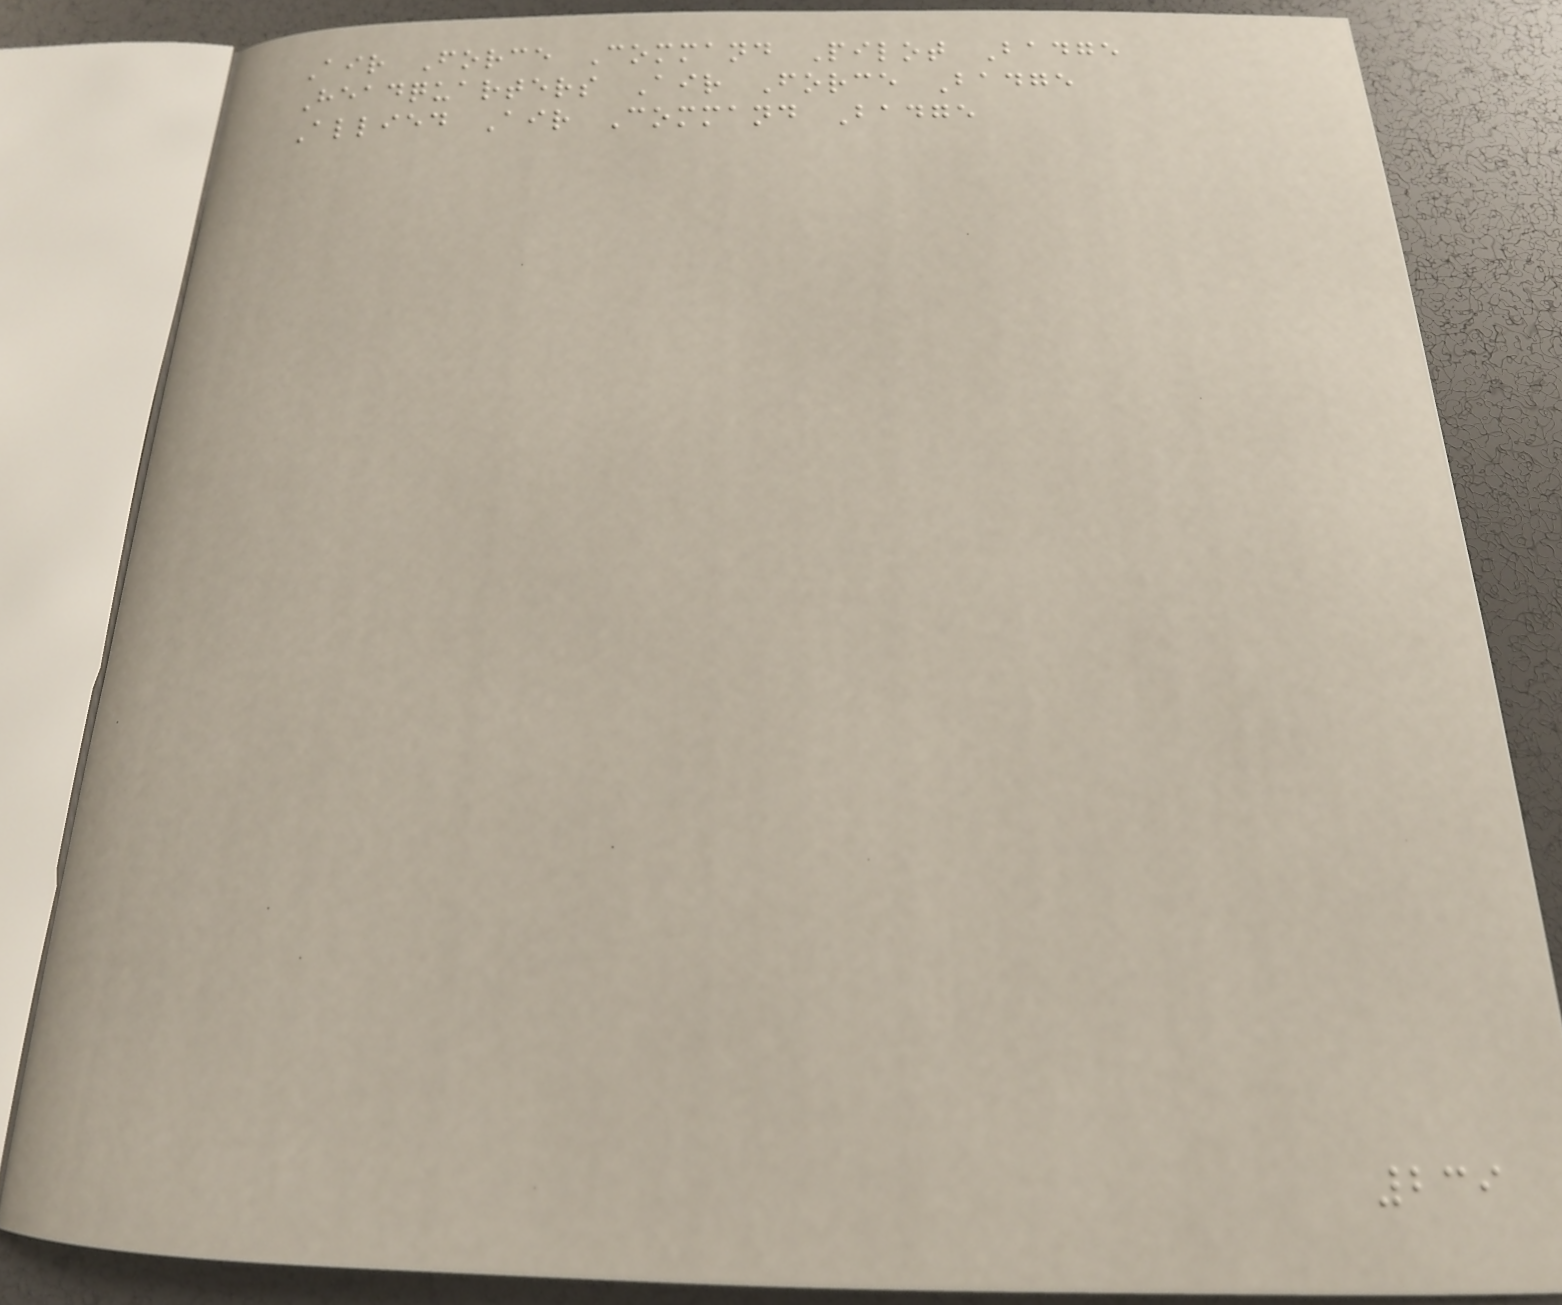Air Force Command Pilot Badge
Headquarters Air Force Badge
Allied Air Command Badge
239
